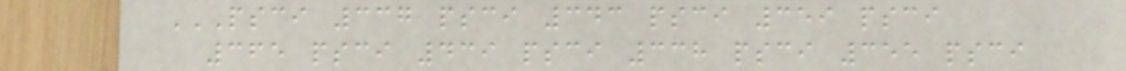PSCI 337 PSCI 343 PSCI 359 PSCI
365 PSCI 439 PSCI 338 PSCI 355 PSCI
